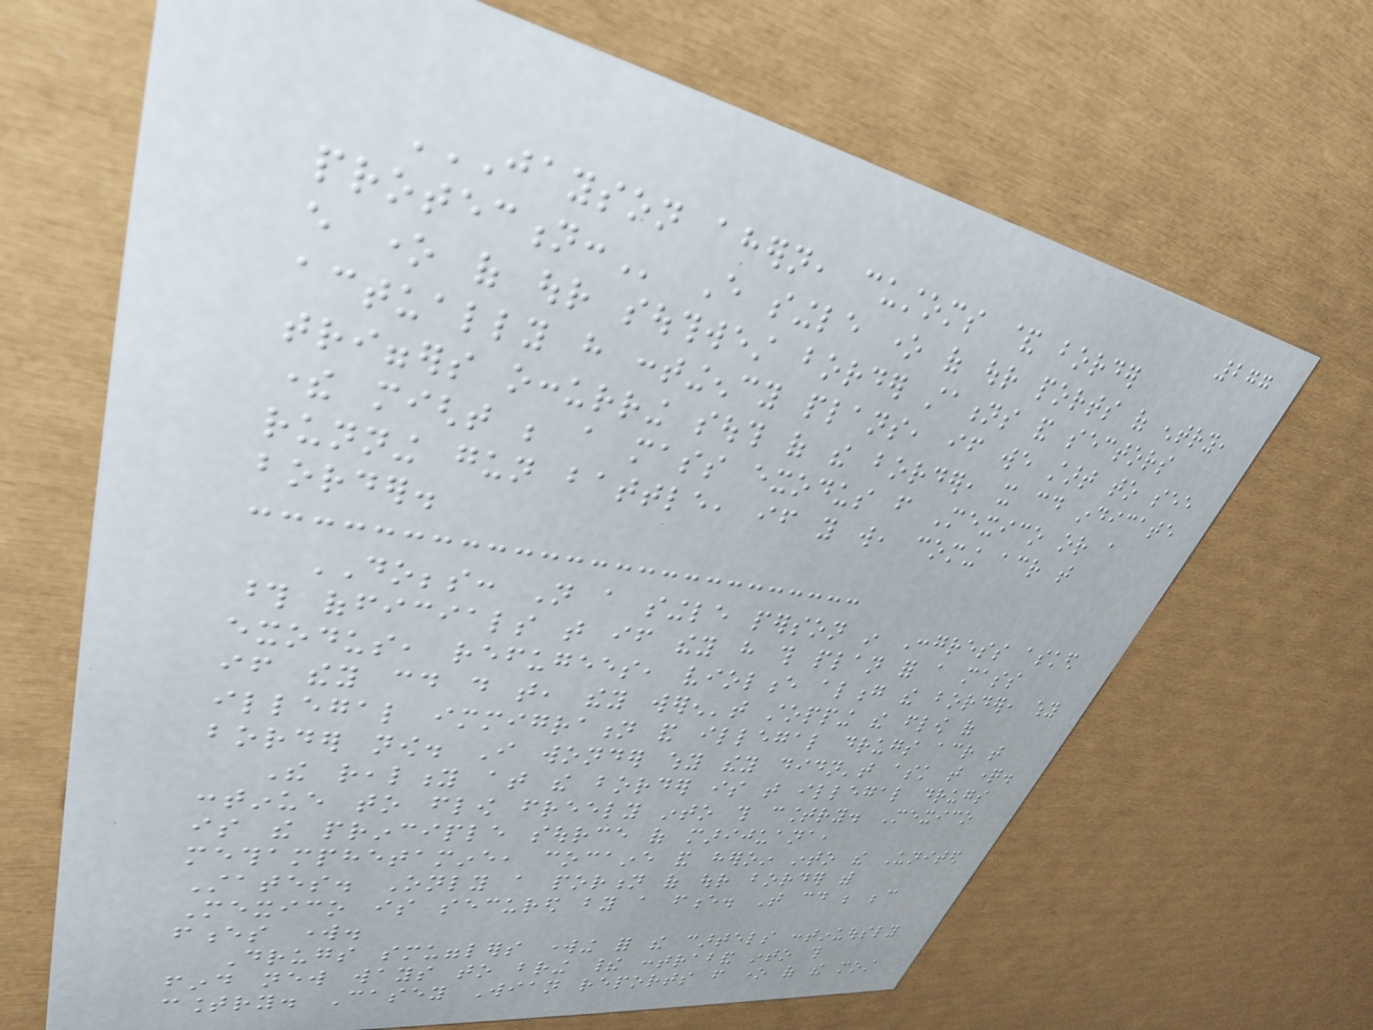277
JAYSON AHERN, CUSTOMS & BORDER
PROTECTION: Every single one of our ports of entry,
every one of our southwest border stations and sectors
actually have contingency plans, if we start to see
triggers occurring south of the border, it could indicate
there might be a mass exodus from Mexico or a
running gun battle, if you will, coming across that
border.
DOBBS: Not a single person in Congress asked
those officials that if they have this plan for a mass
exodus, refugees, violence along the border, why
if they could do that, they weren't stopping the flow of
illegal immigration and illegal drugs across that
border now. I wonder why they didn't ask that question.
The reality at the border is that illegal drugs
continue to flow freely into this country. Mexico
is the principle source of marijuana,
methamphetamine, cocaine and heroin into the United
States. Only a portion of our border with
Mexico is secured by a fence. That could be because
fences work.
Drugs smugglers working for the cartels continuously
find new ways to bring their contraband into this
country. Casey Wian reports from one of the most
